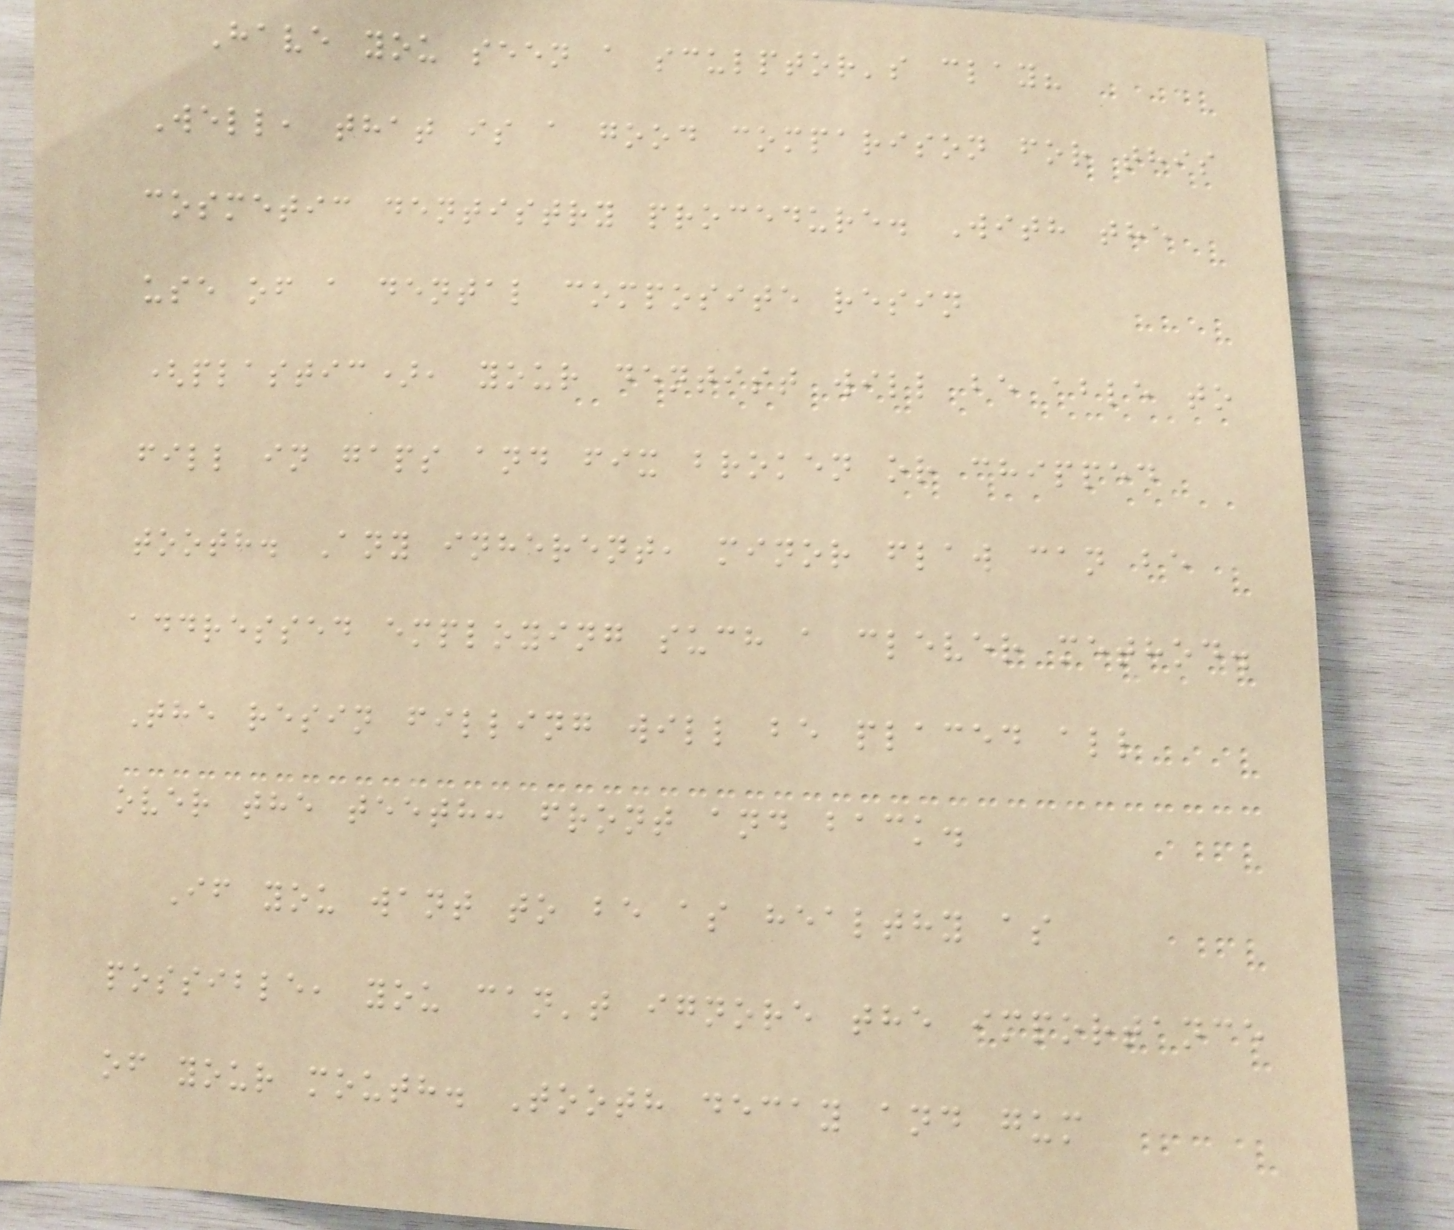Have you seen a sculptor's clay?
Well, that is a good comparison for this
cosmetic dentistry procedure. With the
use of a dental composite resin
(plastic), your dentist will be able to
fill in gaps and fix broken or chipped
tooth. Any inherent, minor flaw can be
addressed employing such a clever method.
The resin filling will be placed all
over the teeth: front and back.
If you want to be as healthy as
possible, you can't ignore the importance
of your mouth. Tooth decay and gum
